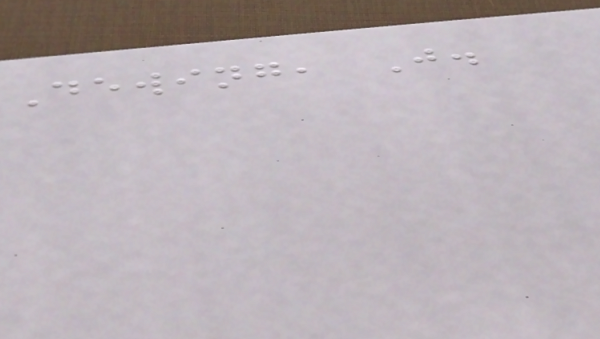Dewing, J.
